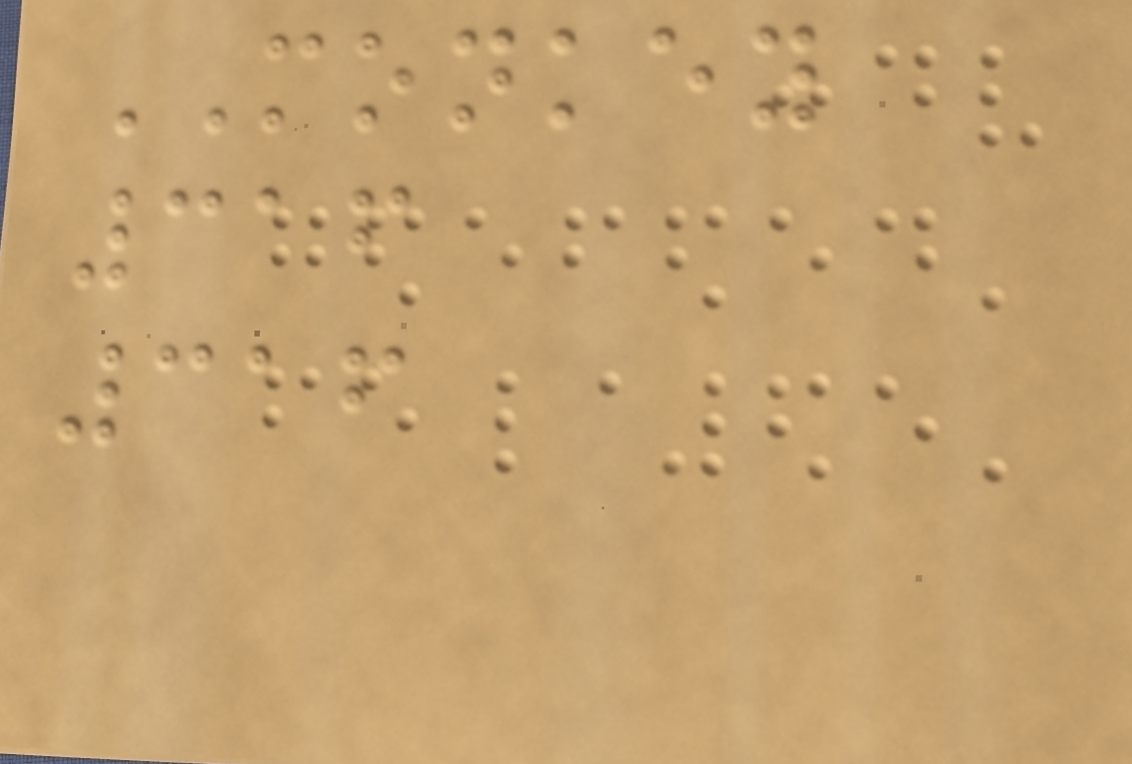MONKEY
316
316
